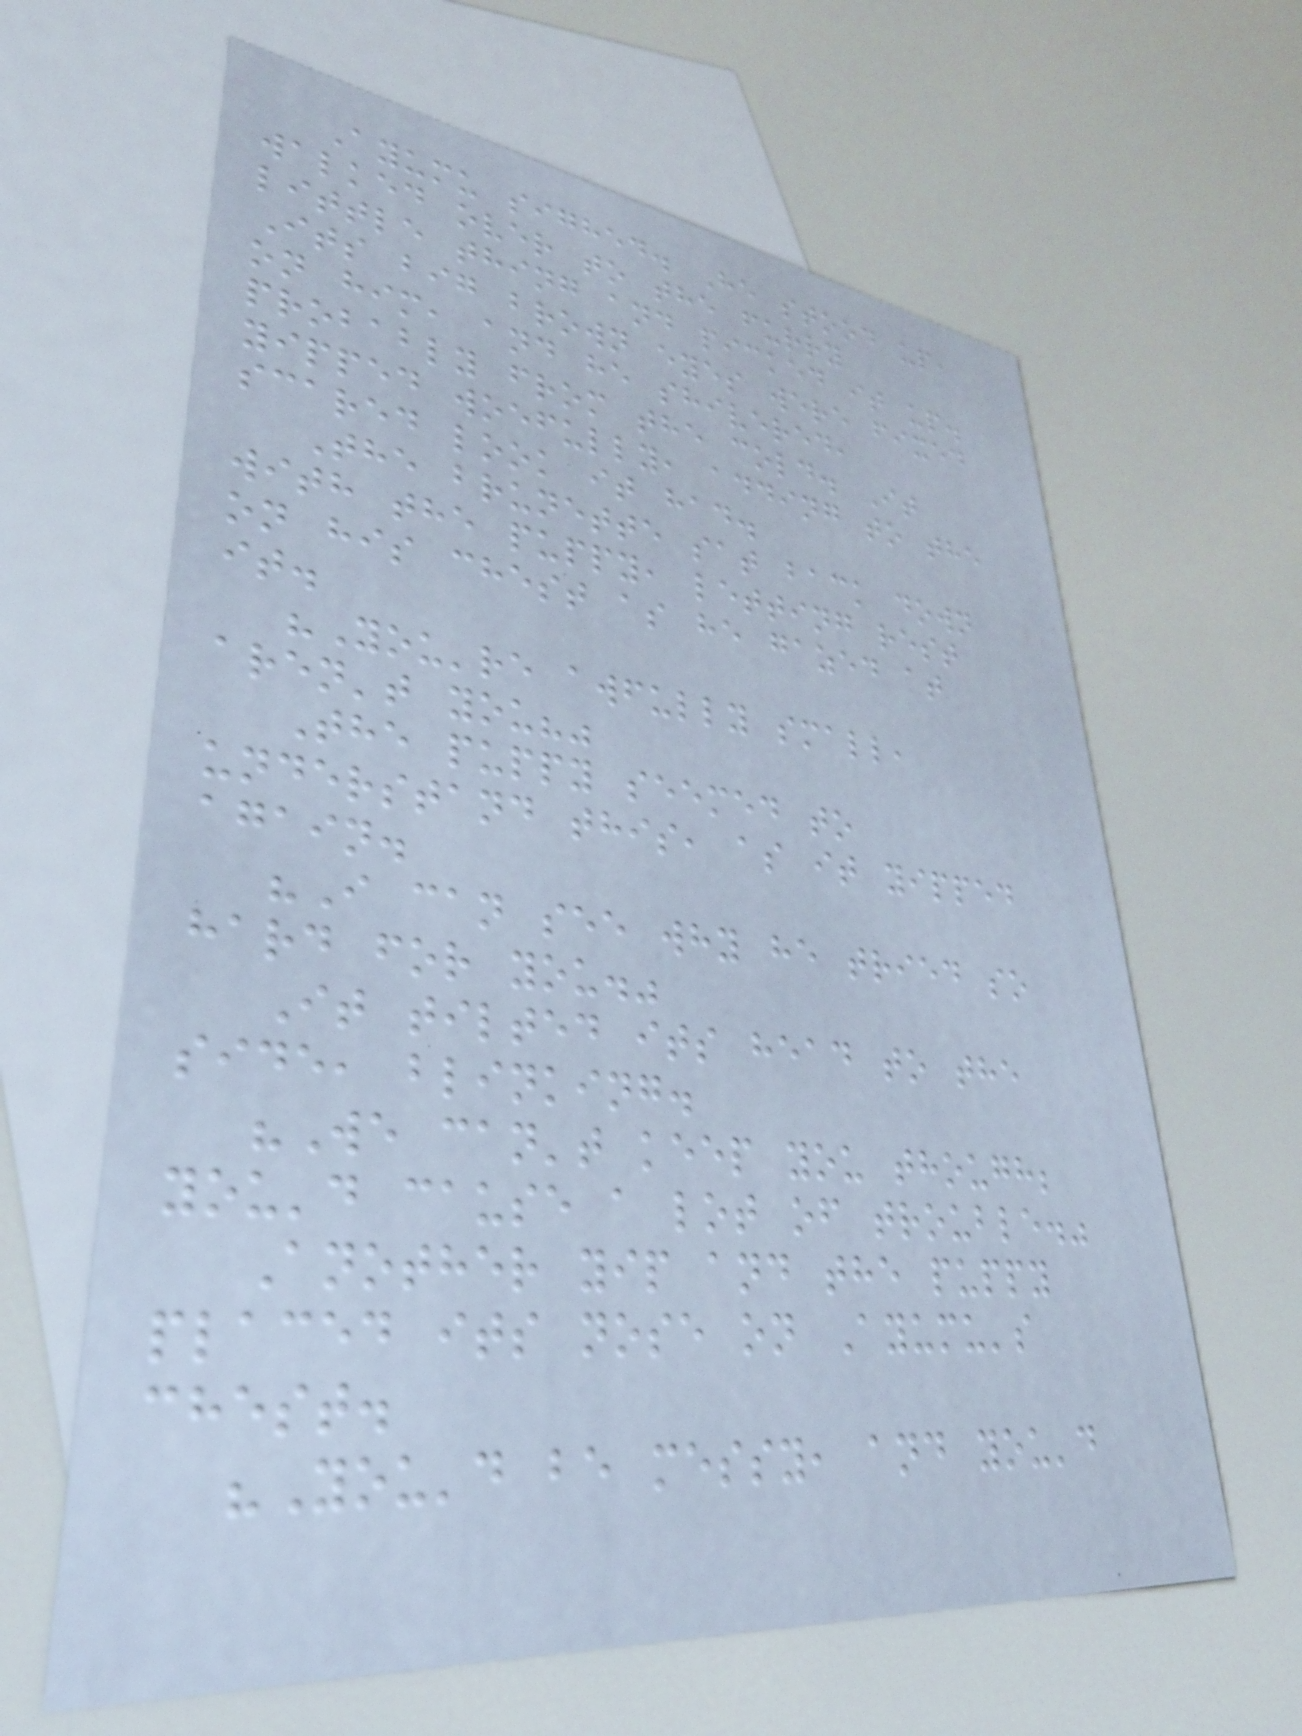Ayumu sighed. He stood up,
walked over to the furry
little thing and picked it up.
Its big brown eyes were fixed
on him, and he shivered,
probably from the cold. It
yipped woefully, adding to the
scared look it had.
The brunette sat back down
with the puppy, letting rest
on his chest as he gazed at
it.
"You're awfully small,
aren't you?"
The puppy seemed to
understand this, as it yipped
again.
"I can see why he tried so
hard for you."
It tilted its head to the
side, blinking.
"We can't keep you though;
you'd cause a lot of trouble."
Another yip and the puppy
placed its nose on Ayumu's
chest.
"You'd be messy, and you'd
